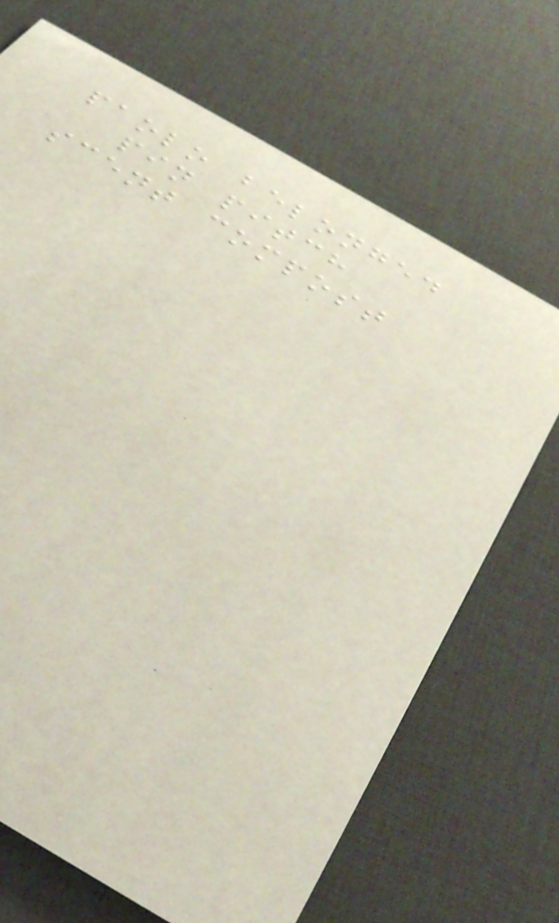paolo belonged
pin pitch
scent compost
